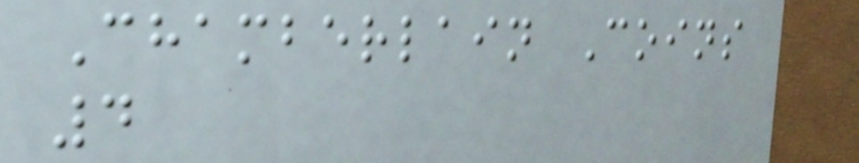Chamberlain Coins
4
